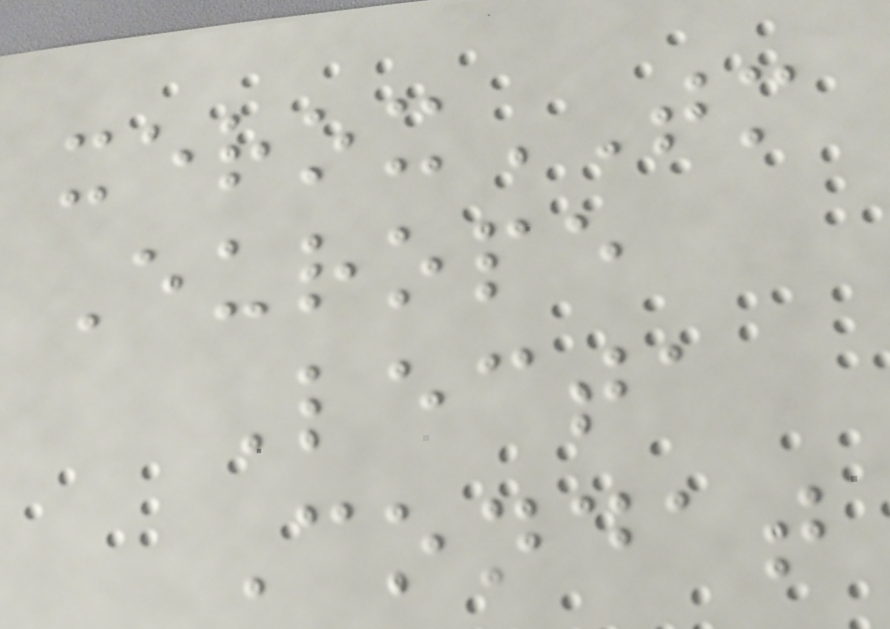xeroxTM
Europe
Lecta
Condat
